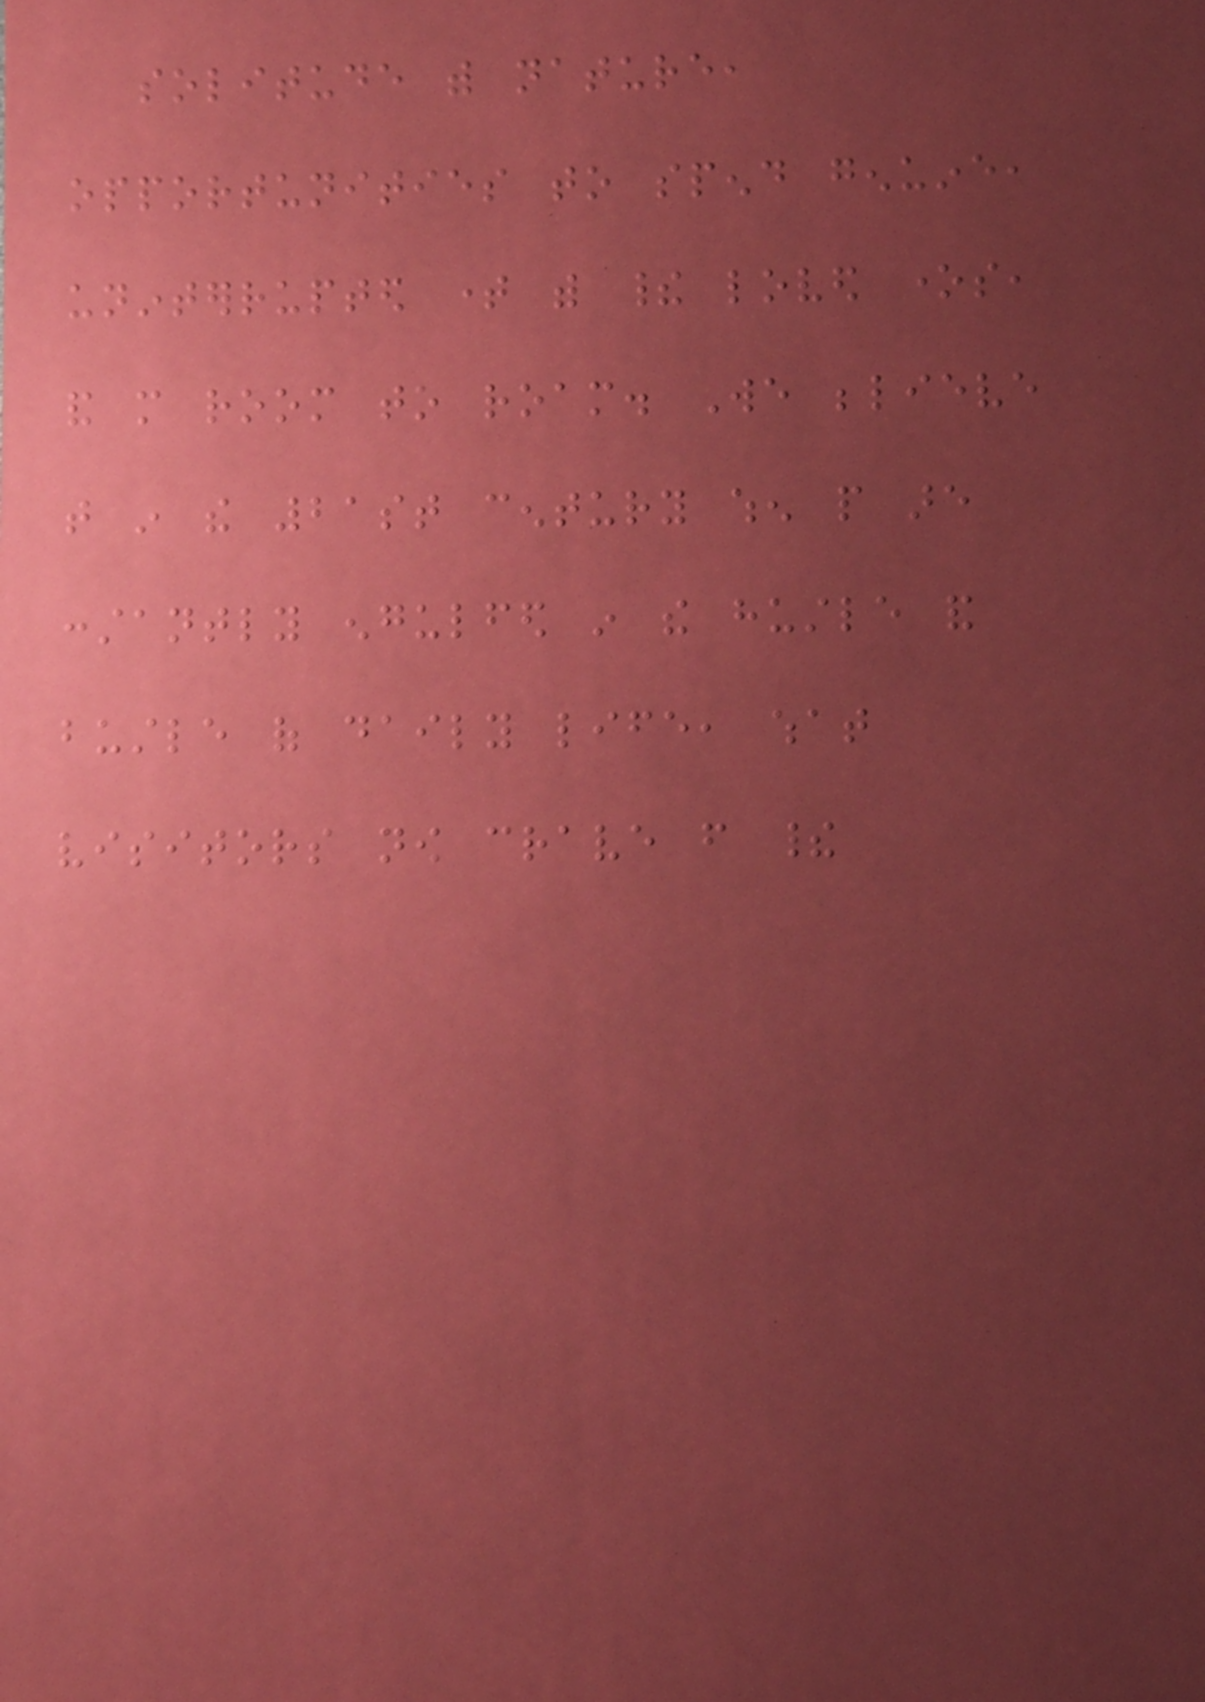solitude with nature,
opportunities to spend genuine,
uninterrupted time with their loved ones,
and more room to roam. We believe
that in the 21st century when people are
constantly engulfed in the hustle and
bustle of daily life, what
visitors now crave from their
